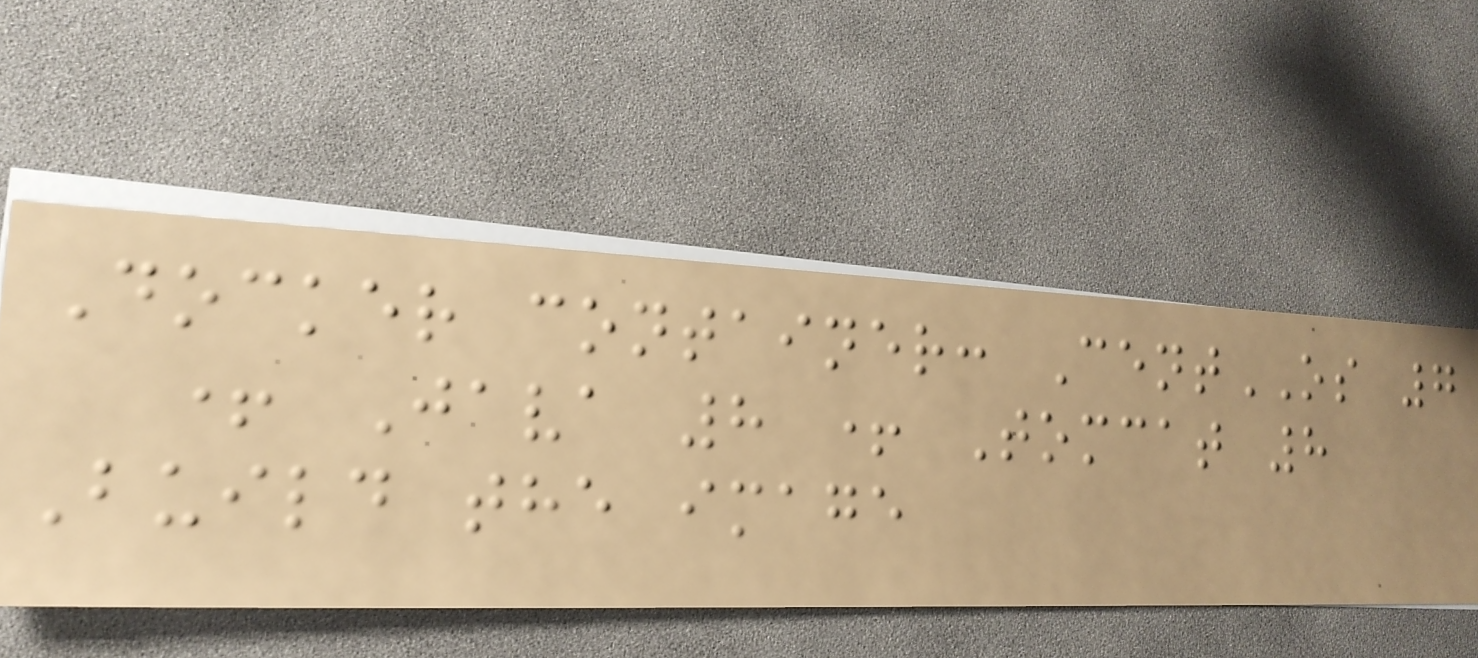Docker container: CentOS 7
+ Java 8 + Tomcat 8
Build the image
